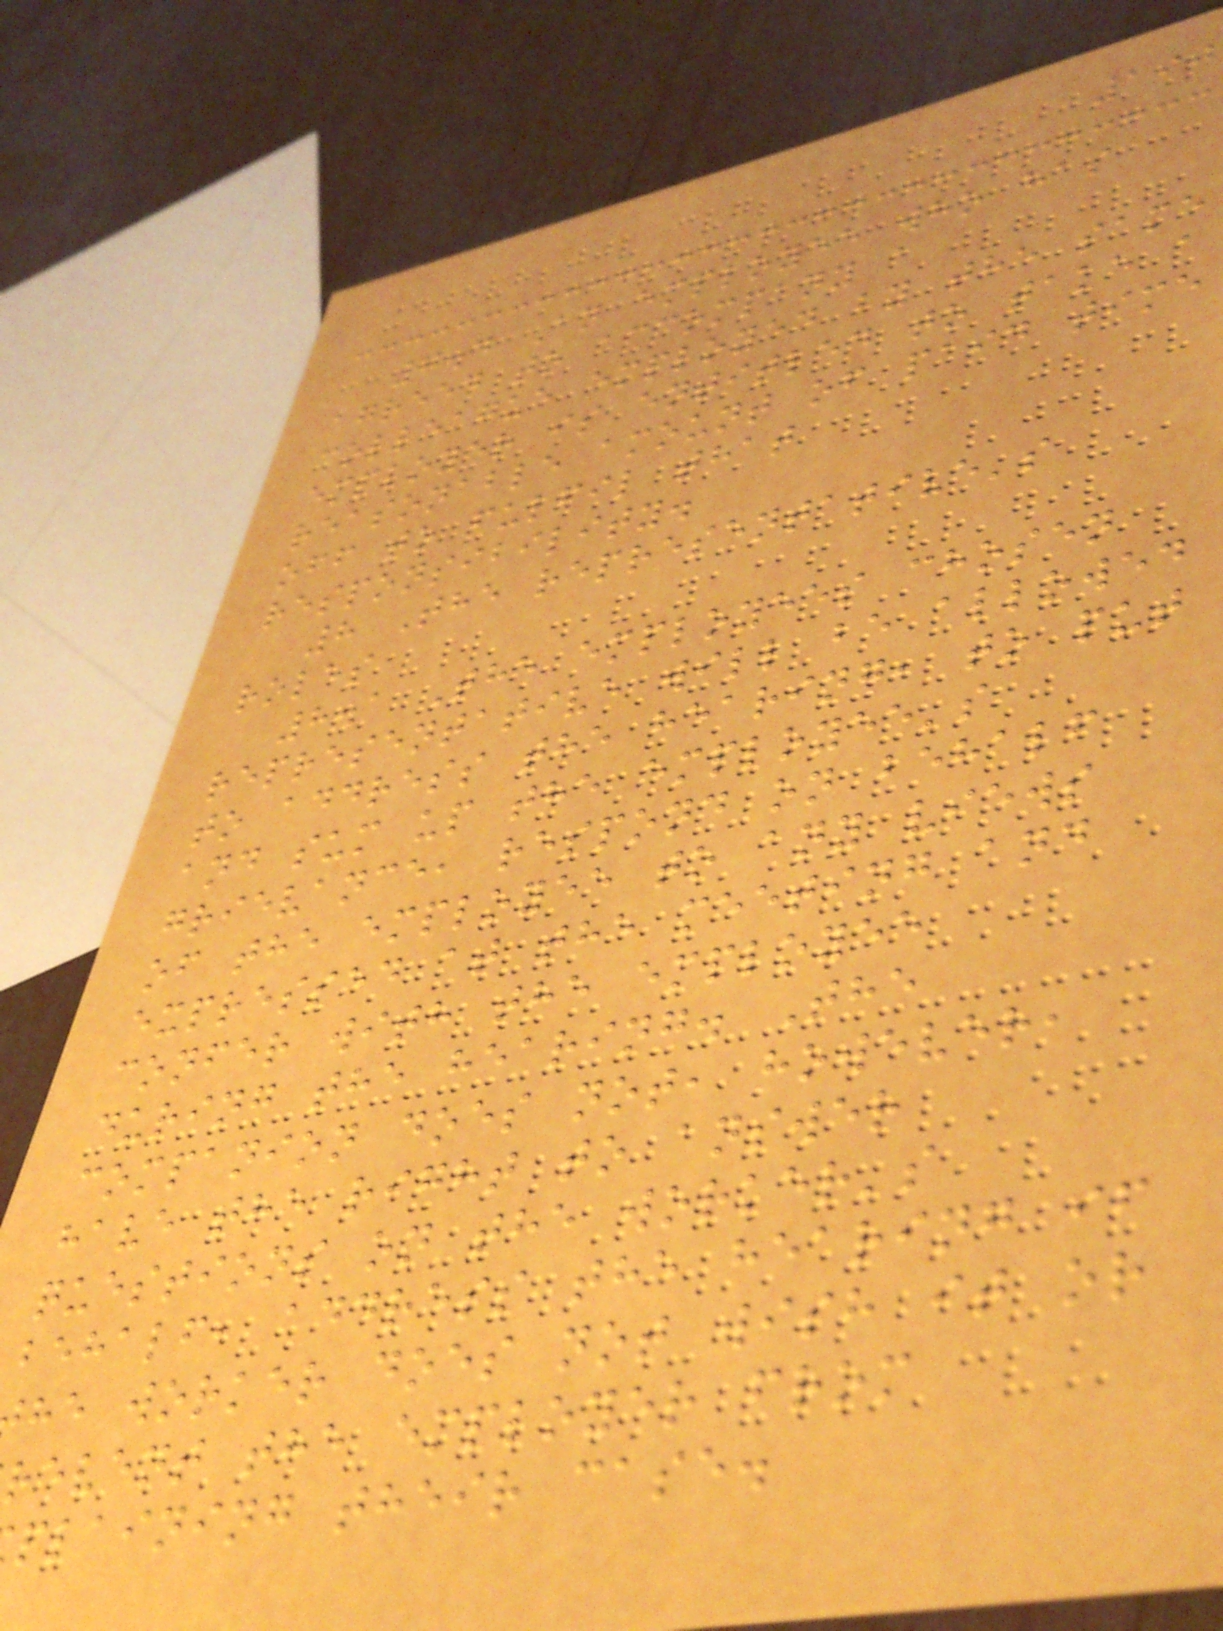190
7.4 An employee who has
agreed to accompany a
colleague employed by the same
employer is entitled to take a
reasonable amount of paid time
off to fulfil that
responsibility.
8 The representative's
roles
8.1 The employees chosen
representative will be allowed
to address the hearing, to put
and sum up the employee's
grievance, respond on behalf
of the employee to any views
expressed at the meeting and
confer with the employee
during the hearing. The
companion does not, however,
have the right to answer
questions on the worker's
behalf, address the hearing if
he worker does not wish it or
revent the employer from
plaining their case.
